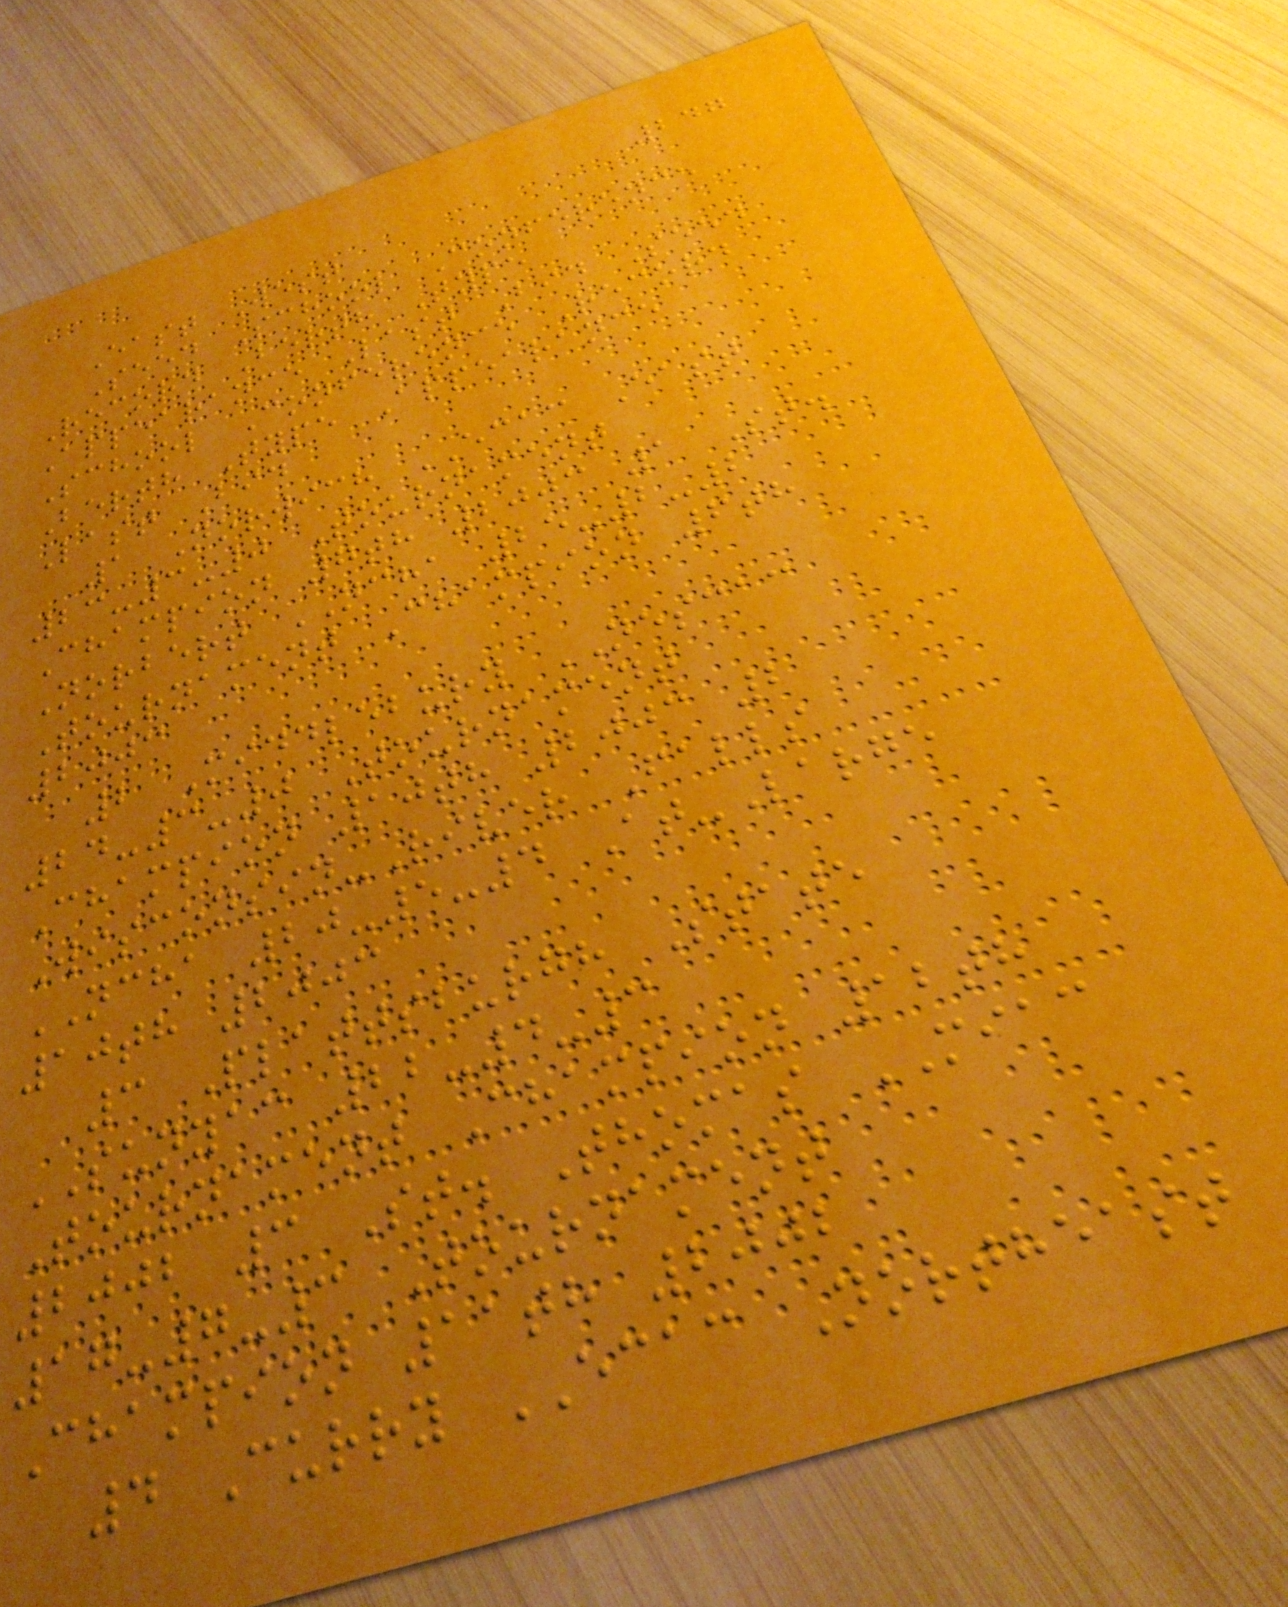247
East West
Seed School Conference
Record Berth Type
Appearance Last Bid Seed
School Conference Record
Berth Type Appearance
Last Bid
1 Norwich ECAC East
23-3-0 Tournament
Champion 7th 2003 1 St.
Norbert NCHA 25-2-2
Tournament Champion 6th
2003
2 Middlebury NESCAC
24-3-0 Tournament
Champion 10th 2003 2
Wisconsin-River Falls
NCHA 20-5-4 At-Large
10th 2003
3 Plattsburgh State
SUNYAC 22-4-3
Tournament Champion 12th
2002 3 St. Thomas MIAC
17-7-3 Tournament
Champion 11th 2002
4 Curry ECAC Northeast
